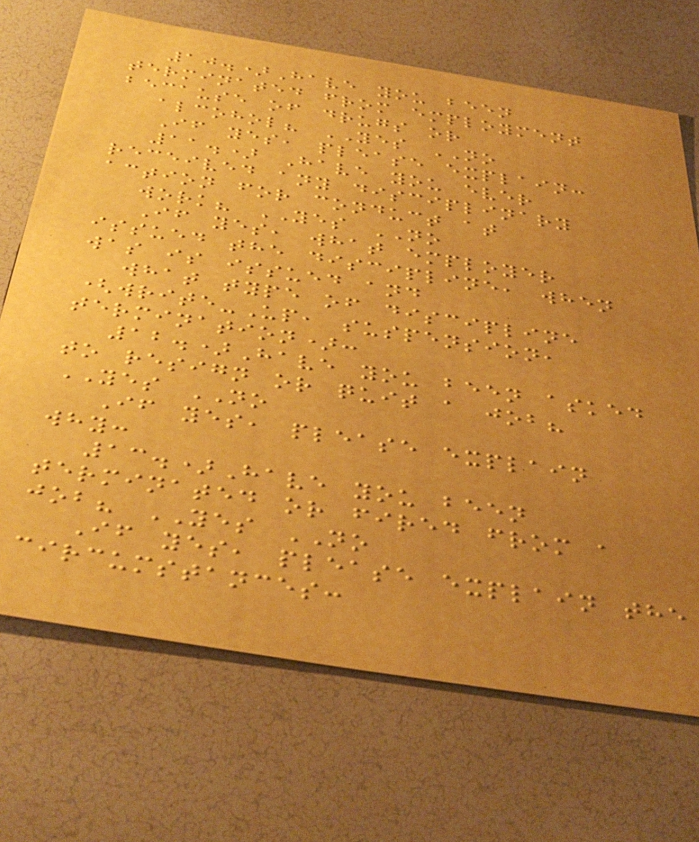10.)Have you been
terminated from employment
because of drugs or
alcohol? YES NO
If yes, please explain:
11.) Have you ever
received any disciplinary
action for conduct at
work? YES NO
If yes, what employer
issued the discipline, when
was is issued and
what type of discipline
(write-Up, suspension,
termination):
12.)Have you been asked
to resign or quit a job?
YES NO
If yes, please explain
why:
13.)Have you been
terminated or fired from a
job? YES NO
If yes, please explain the
circumstances:
